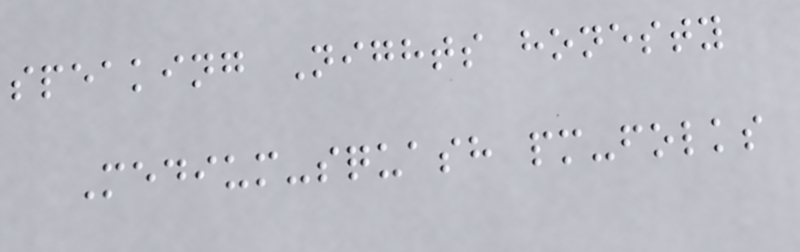speaking Nights honesty
Medium-squash pm-folks
